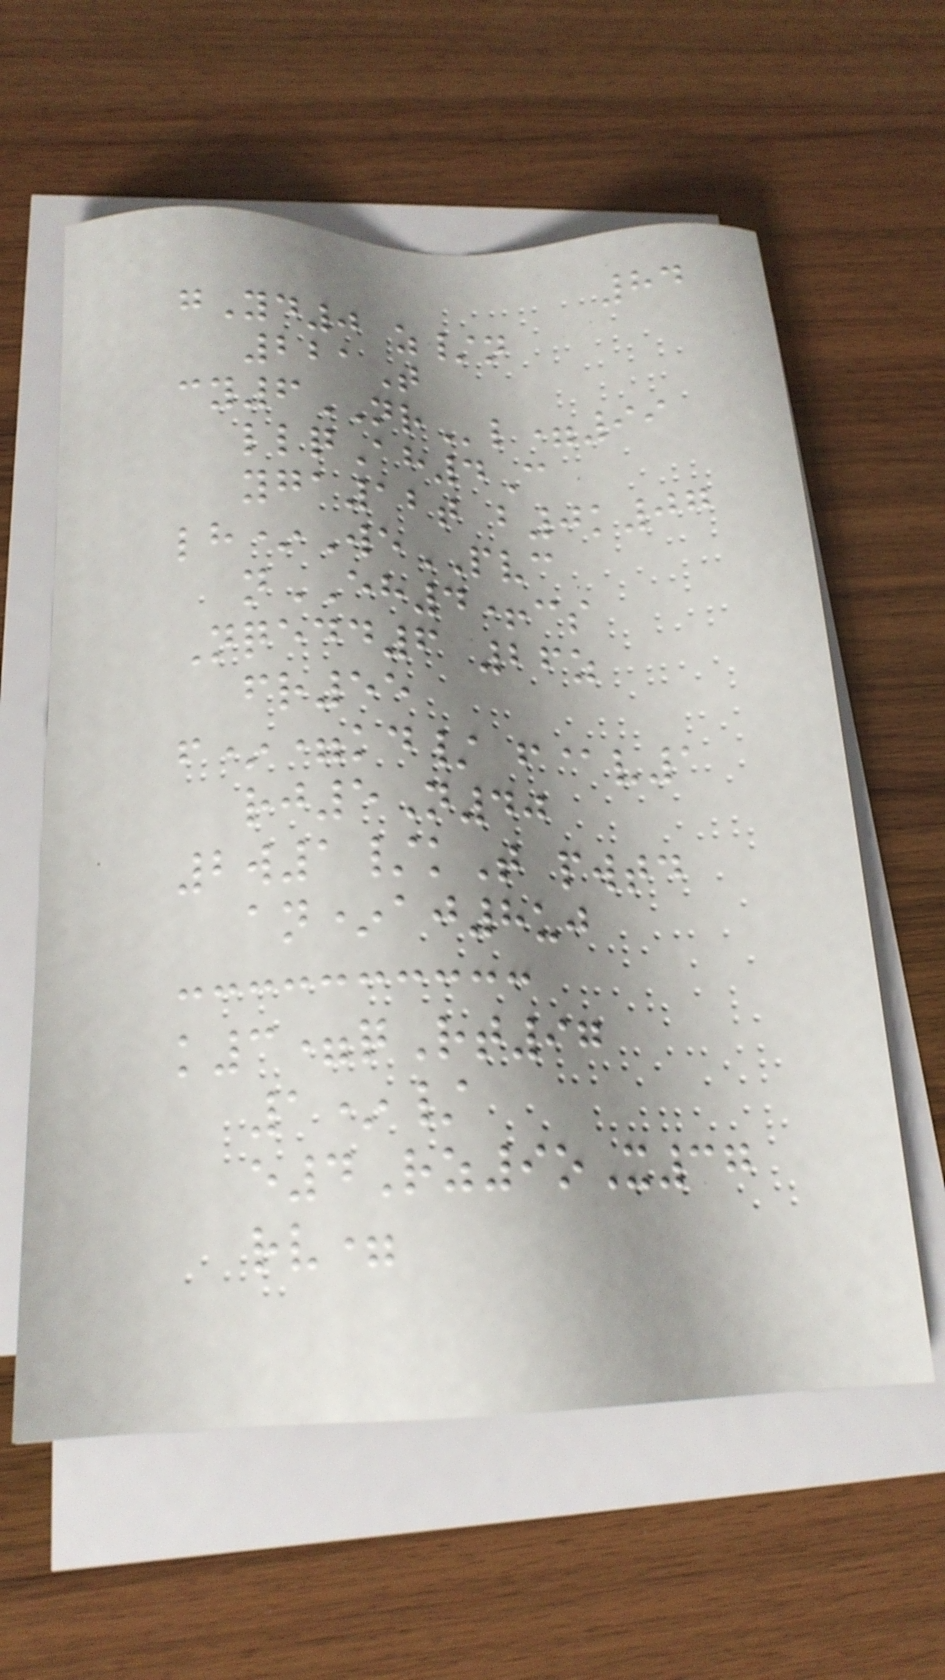84
gYd0 z/n
221T
cy6NRl=99
llqAh4C
yga12t b0k07
lh*WePVC
nEH4+cs
Nqedd6 26z
fr55
f*=kd/ f@v1
rj5N40
2w1/kT pwtd
an*aj8uj
k3=qRt97
1*/
e4Rz9oX37
rv=
